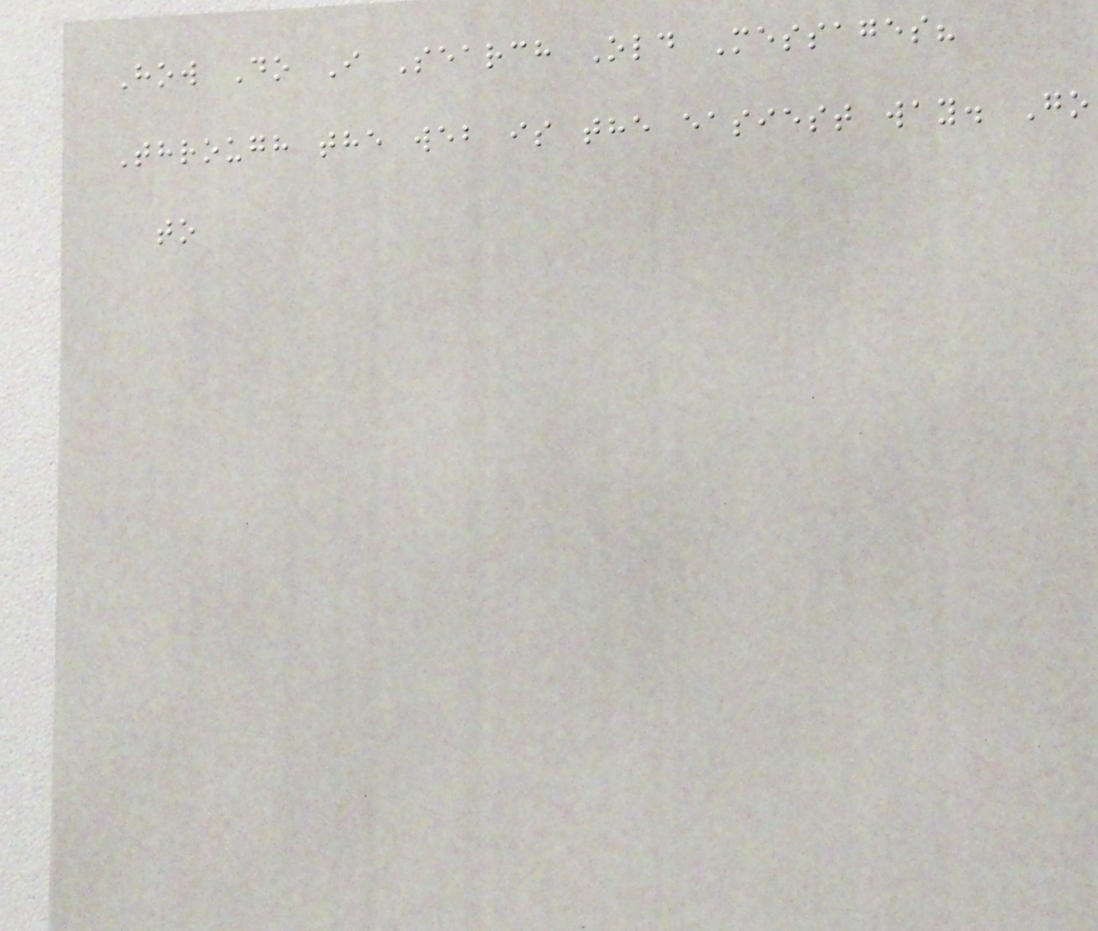How Do I Search Old Messages?
Through the web is the easiest way. Go
to
